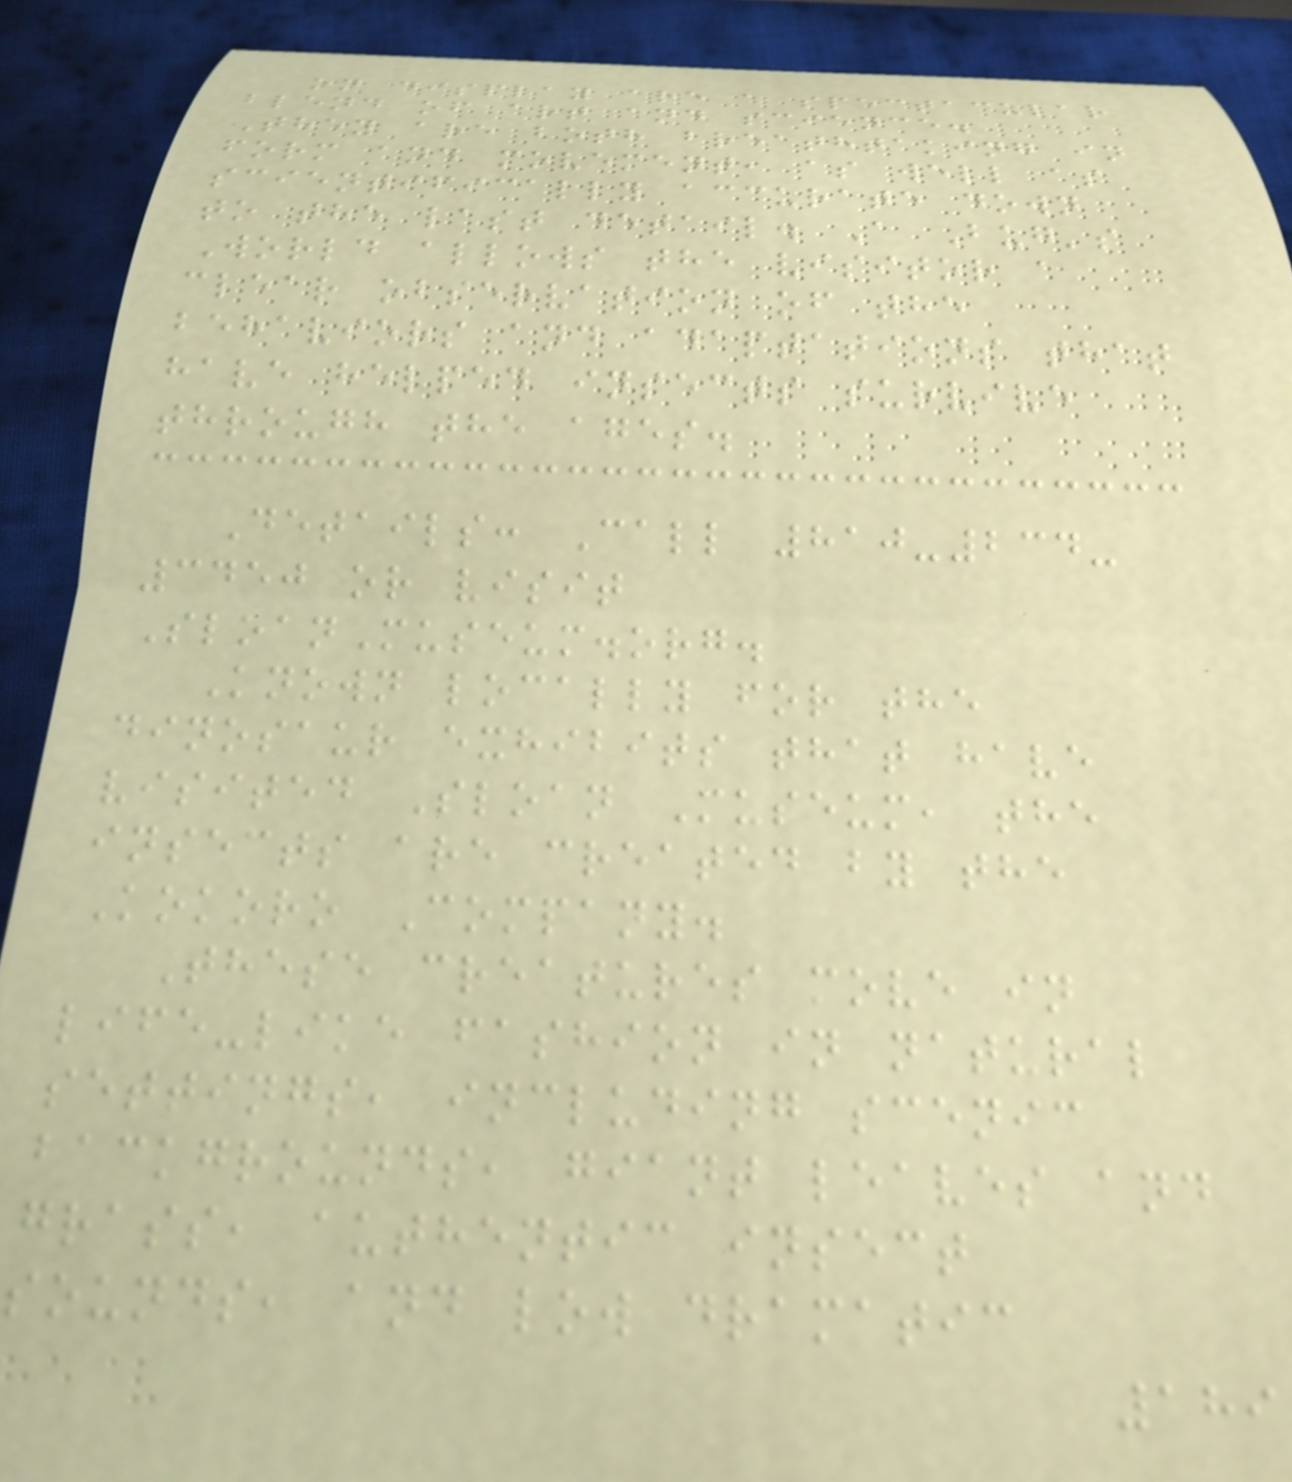on display are a spectacular
blend of art and science.
They are both breathtaking in
form and movement, as well as
scientifically accurate down
to the last detail. A Bug's
World allows the visitor a
clear observation of the
behaviors and adaptations that
have helped insects survive
through the ages.
Details: Call 810-234-
3450 or visit
SloanMuseum.org.
Known locally for the
dinosaur exhibits that have
visited Sloan Museum, the
insects are created by the
Kokoro Company.
These creatures move in
life-like fashion in natural
settings, including scenic
backgrounds, giant leaves and
grass, authentic insect
sounds, and low dramatic
189
